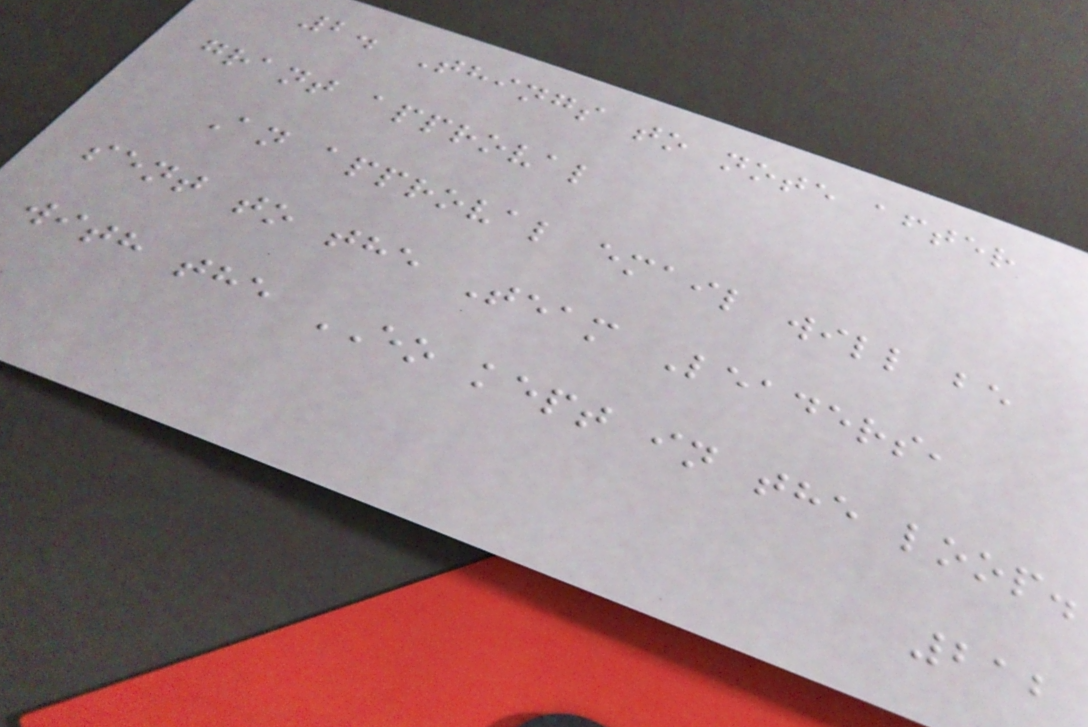2. Things to note after
grant approval
An approval email will be
sent to the Team Leaders,
with the EO kept in the loop.
212
